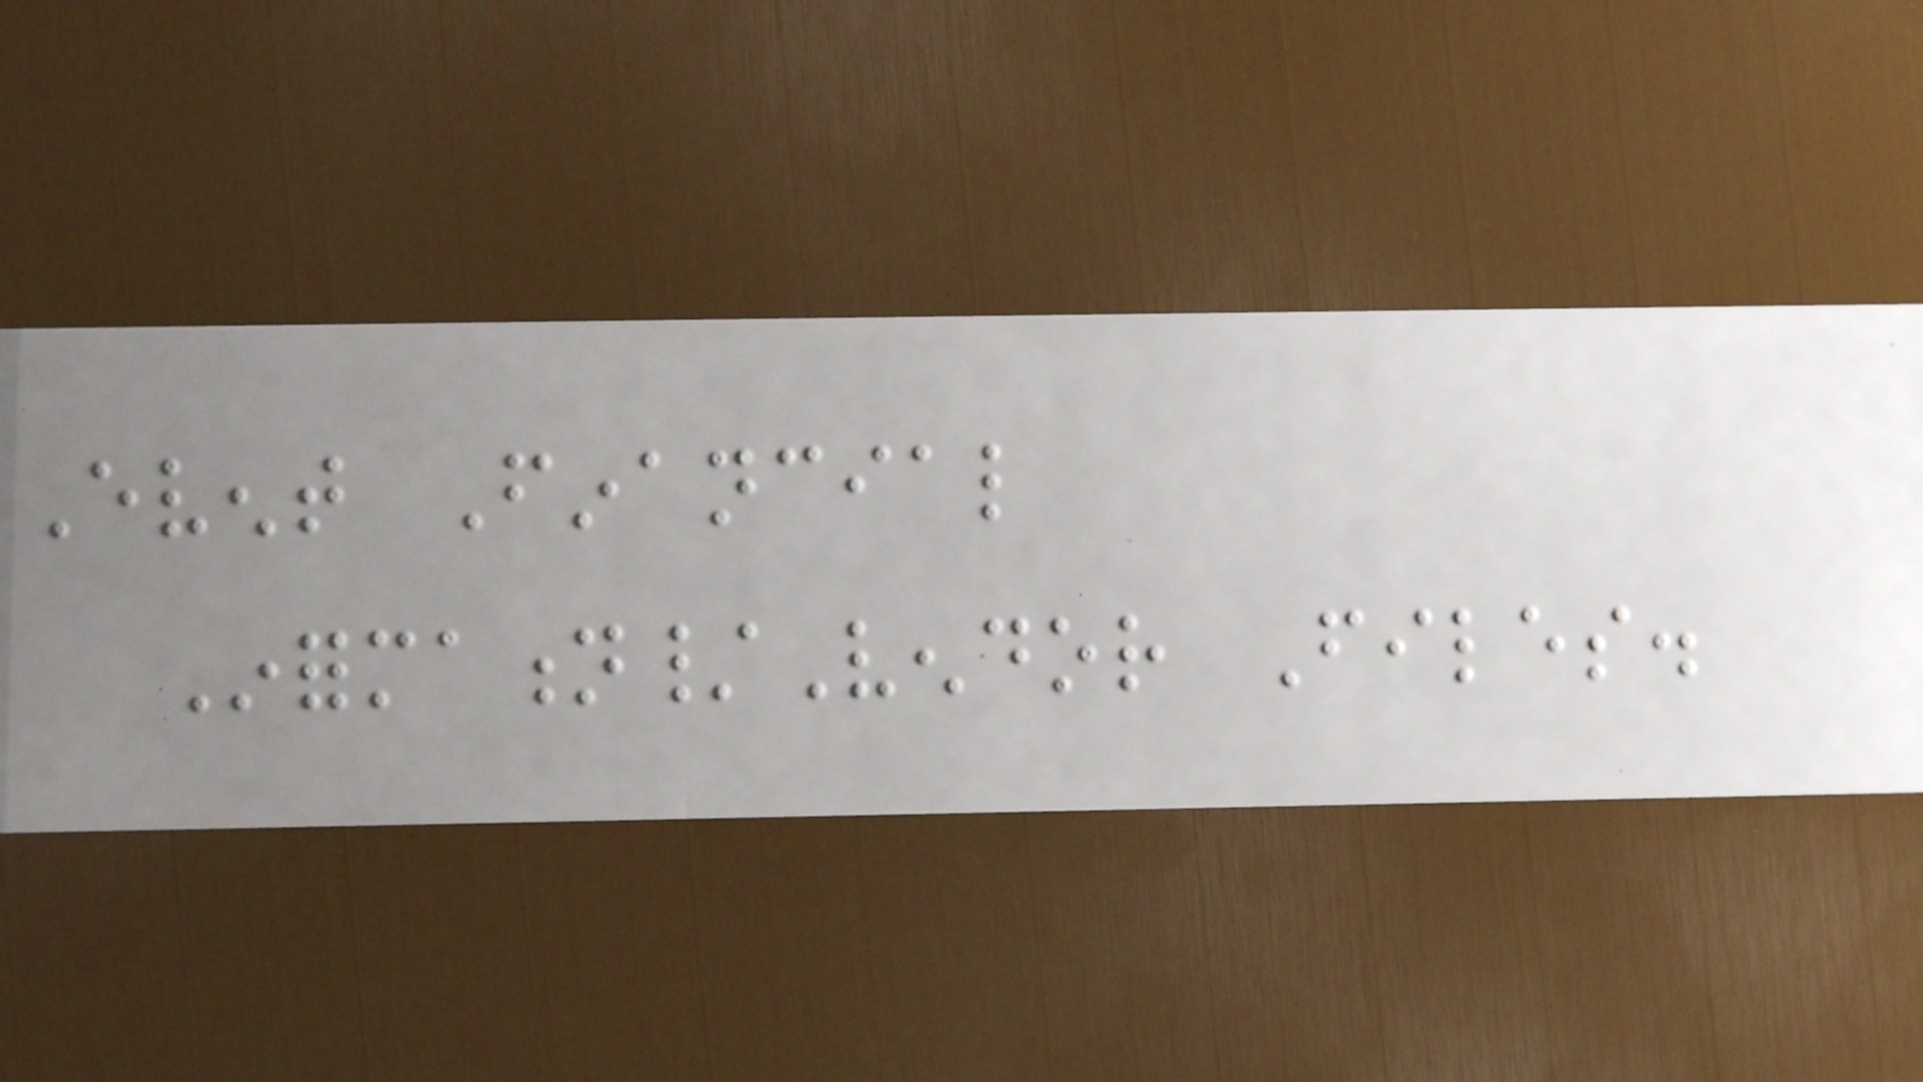Event Financial
Information/Vendor Files.
